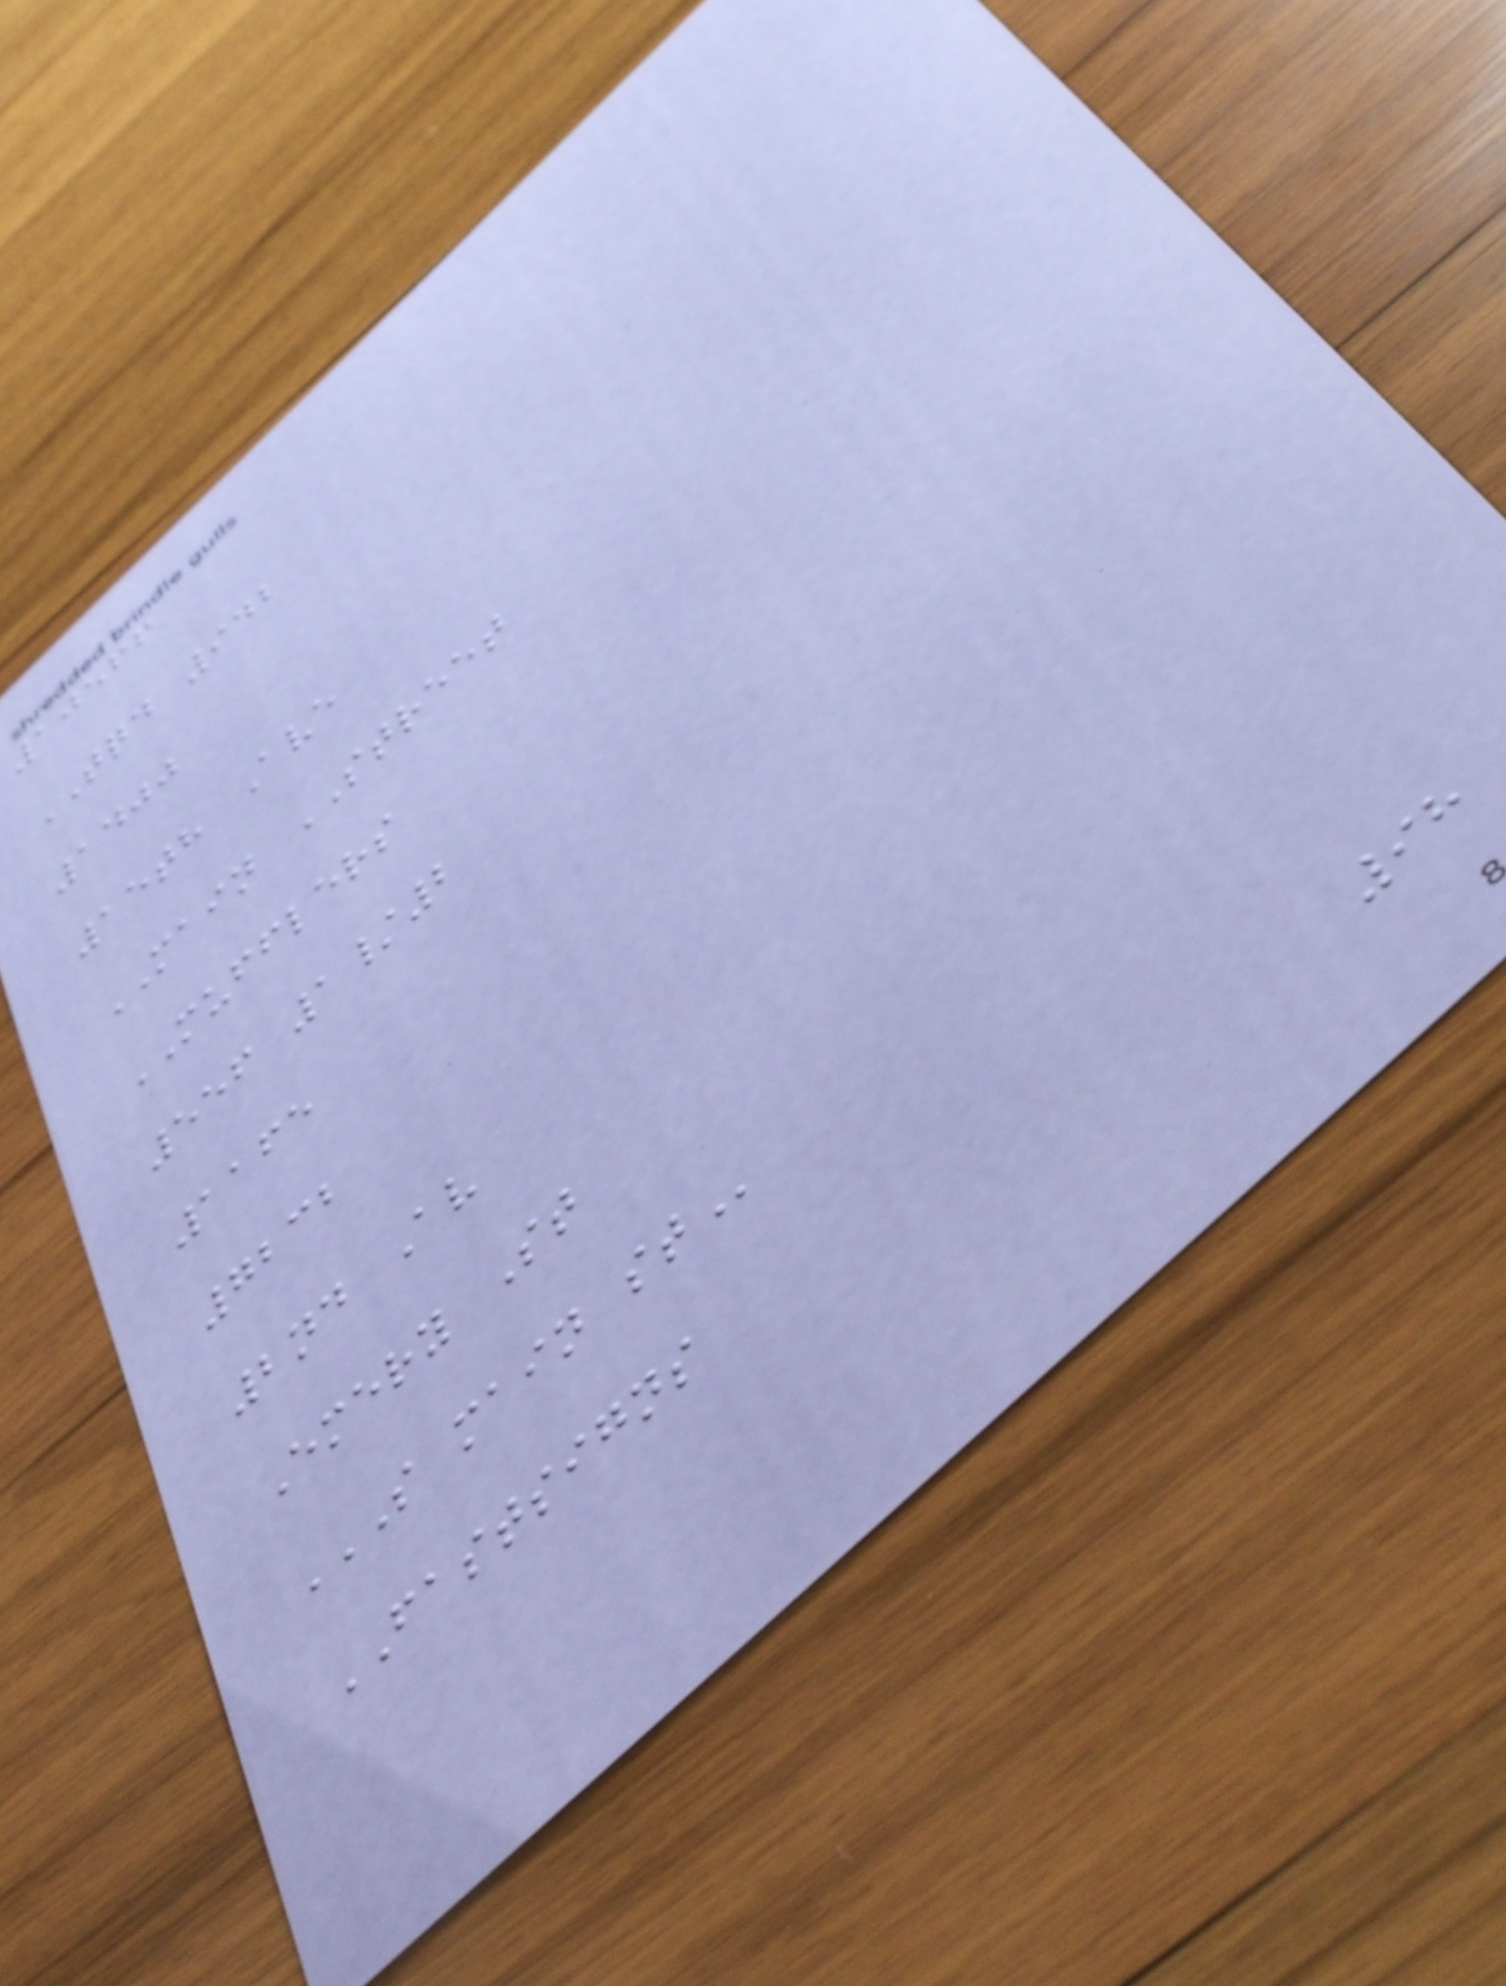10566
TQD 942
1400
15th Ave
MAIN STREET
MUFFLERS
556 1/2
1165
7232
2nd Av
Emery St
S MAIN ST
FASTSIGNS
98
